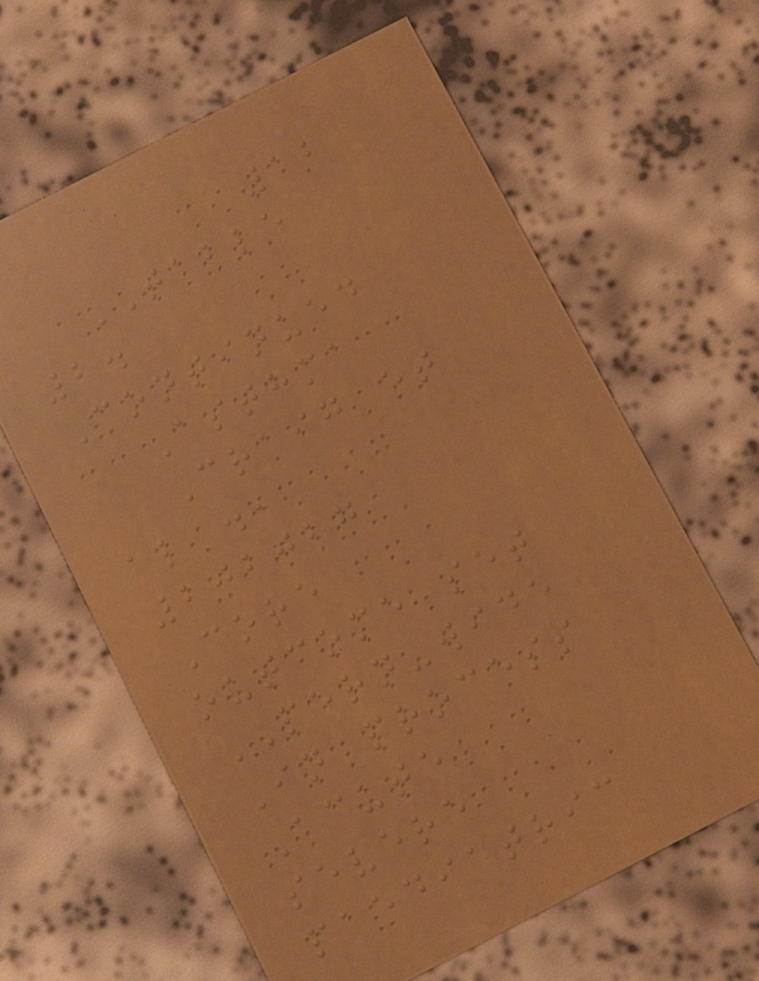12
TABLE
2.
Continued
Asthma
Craig et
al .,
202027
Core
outcome set
PERN-wide
In process
Acute
severe
paediatric
